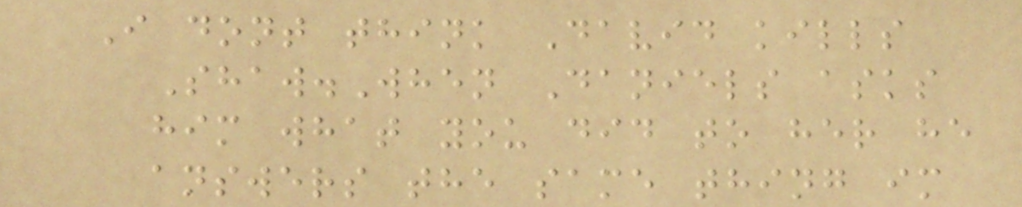I dont think David kills
Shaw.When Daniels asks
him what you did to her he
answers the same thing im
